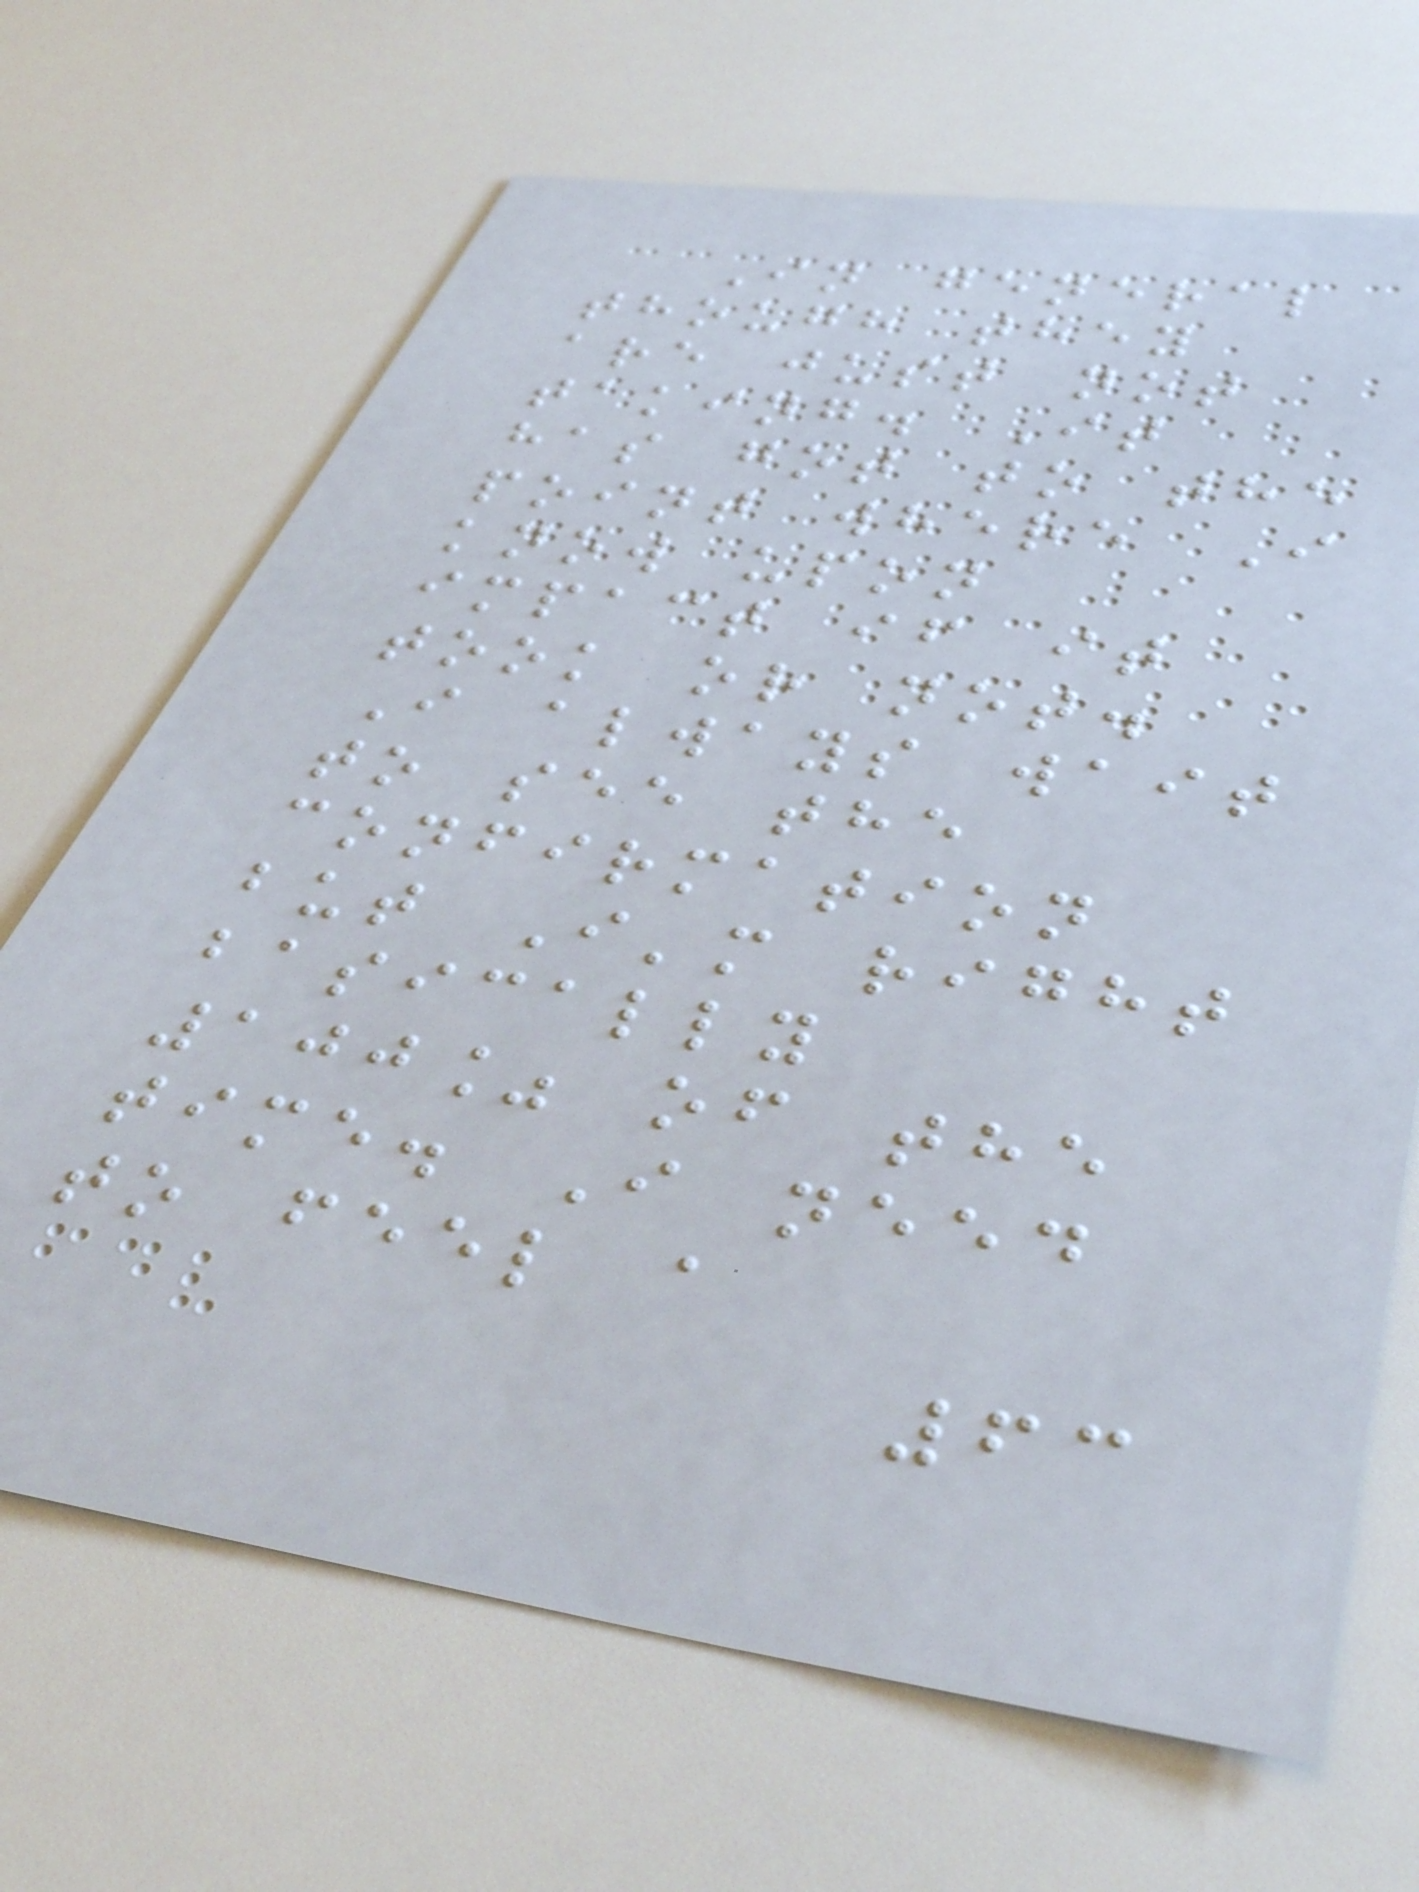In general
though they
are just not
taking. It
has got to the
point where I
know upon
impact if it
took or not.
I always wait
to see the
confirmation
but I'm right
basically
100% of the
time. I need
to feel a
63
